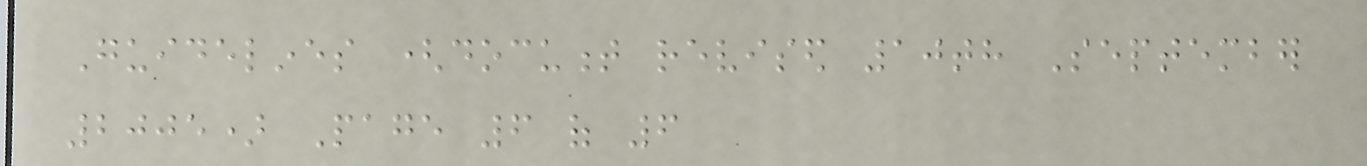Guidelines (document revised 10th September
2005) Page 6 of 6
